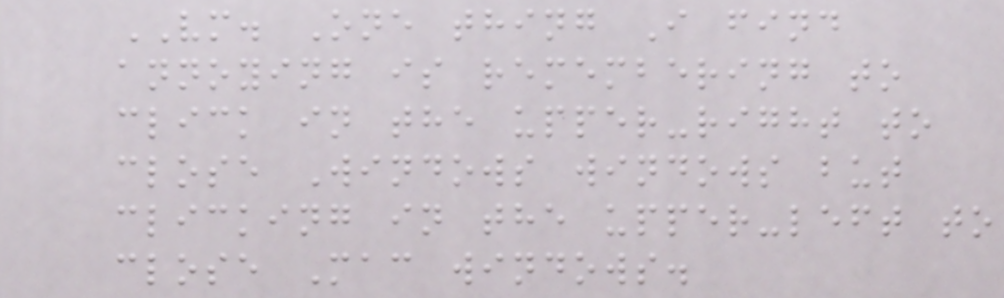VM. One thing I find
annoying is remembering to
click in the upper-right to
close Windows windows but
clicking in the upper-left to
close Mac windows.
